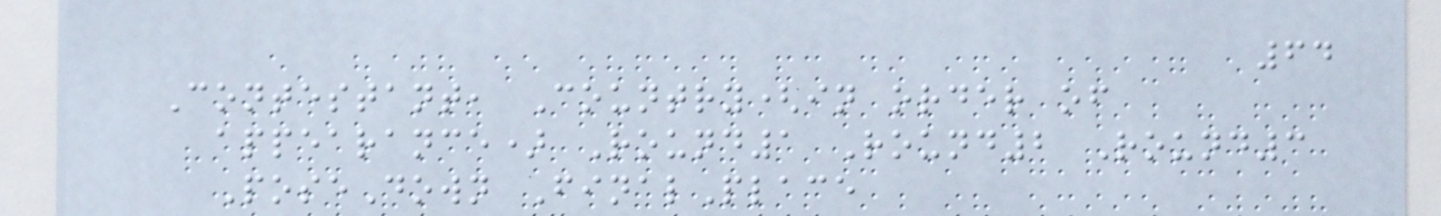64
Contestant, Country(in order of
appearance) Round1 Round2 Round3
PoseDown FinalPlace
